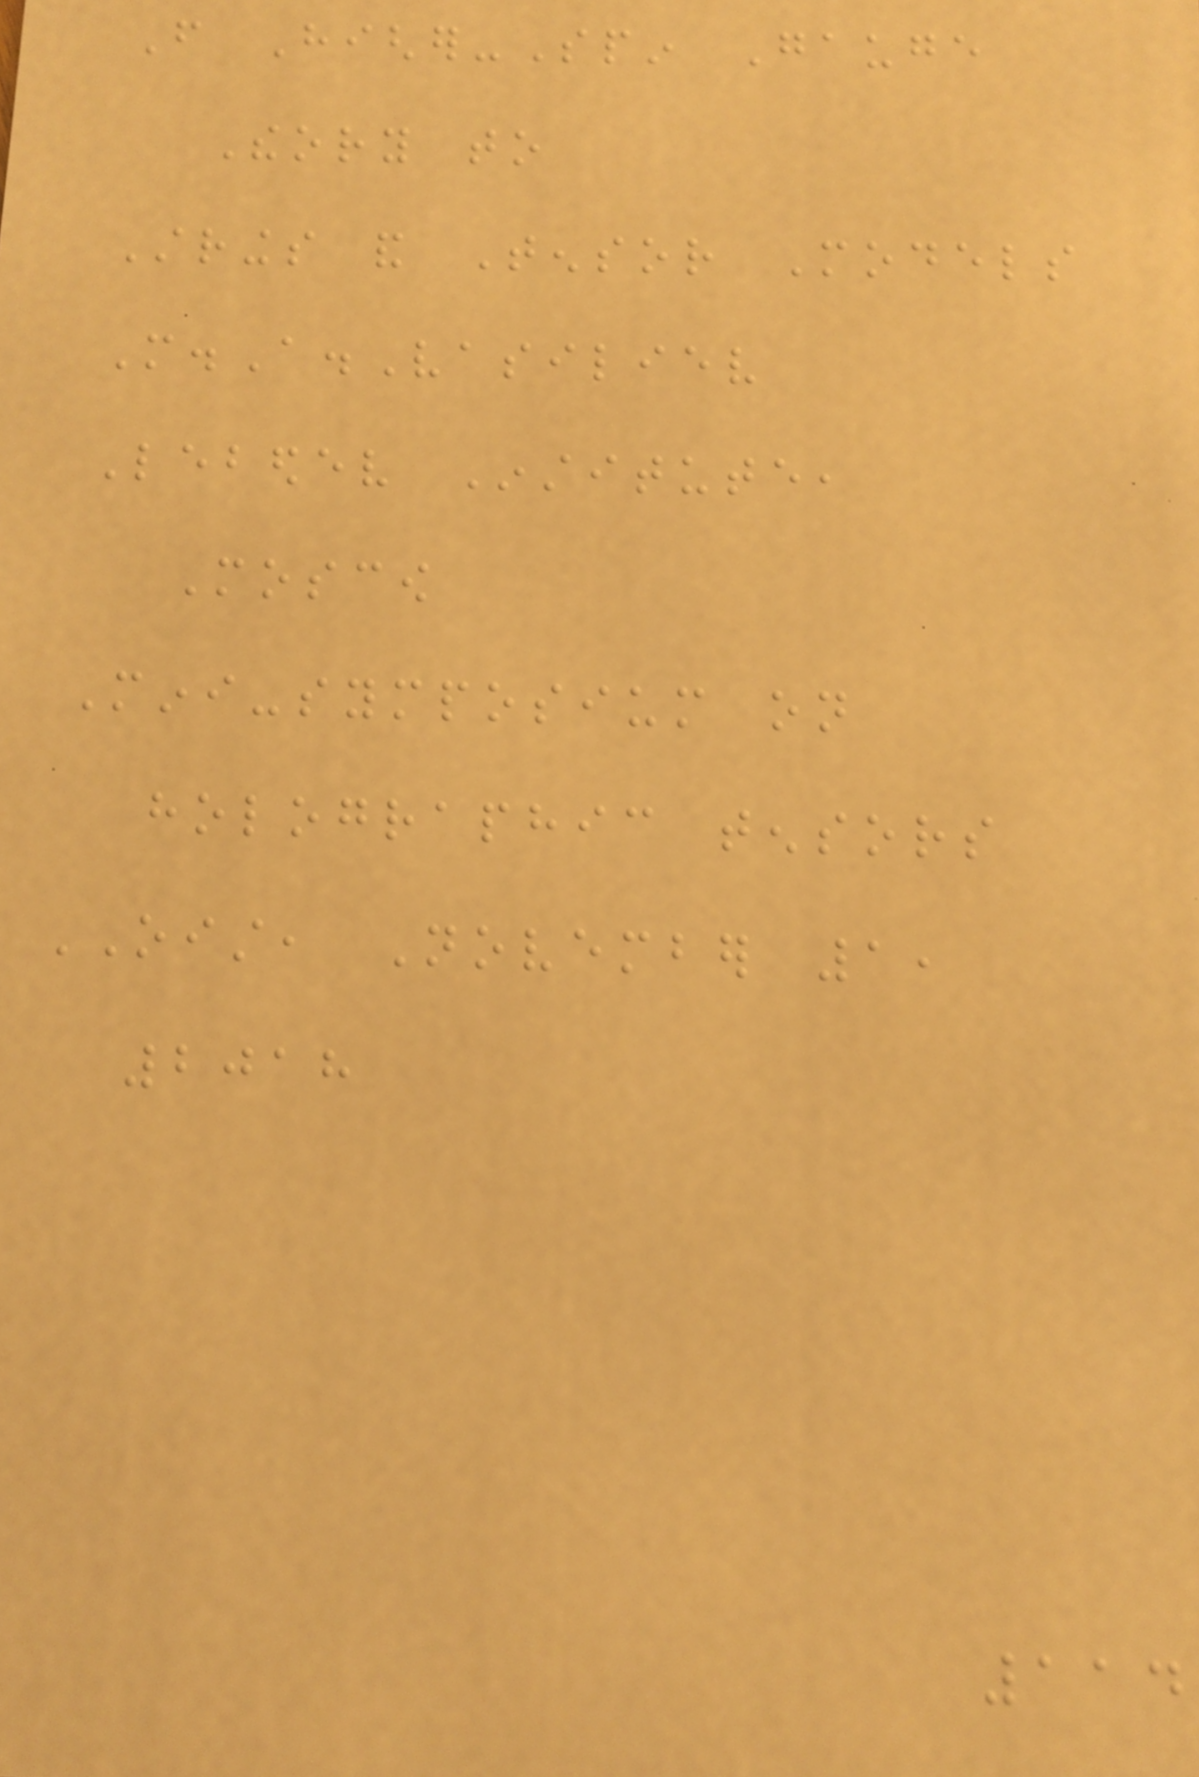From Higher-Spin Gauge
Theory to
Strings and Tensor Models
M.A.Vasiliev
Lebedev Institute,
Moscow
Mini-symposium on
holographic tensors
OIST, November 1,
2018
114
